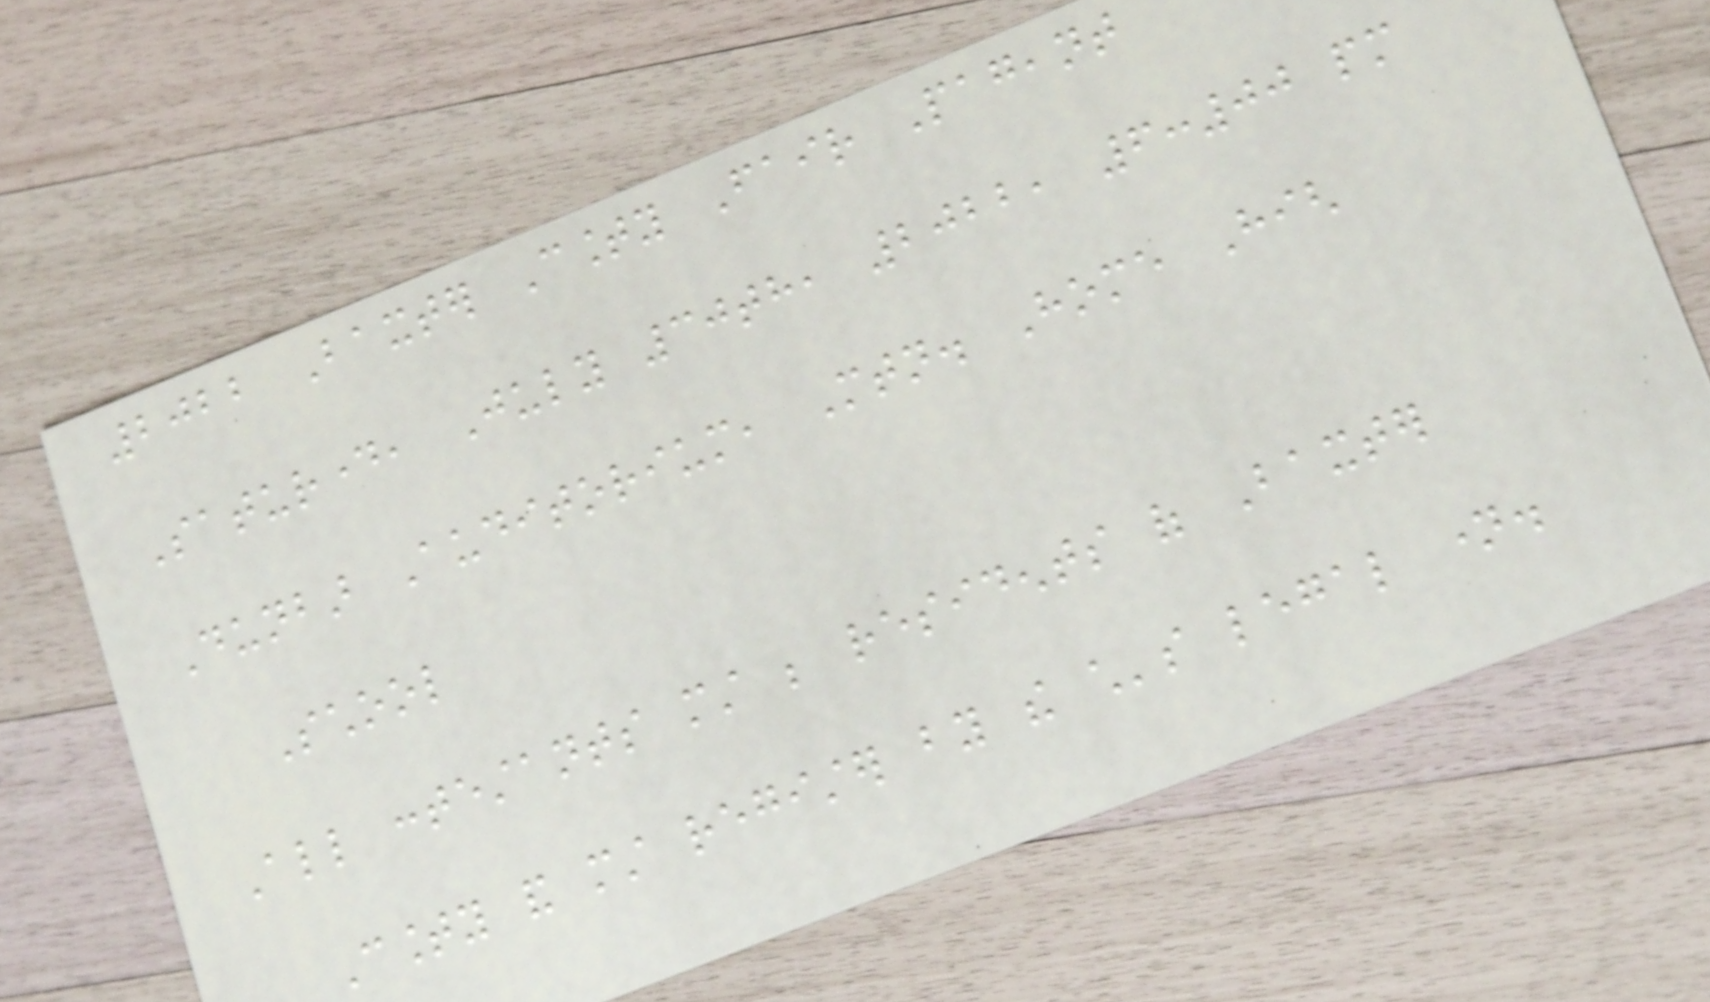2022 Baxter County Fair Pageant
Saturday, July 30th, 2022, 6:00 pm
Dunbar Auditorium, Mtn. Home High
School
All contestants must be residents of Baxter
County and must register by the child's legal name.
